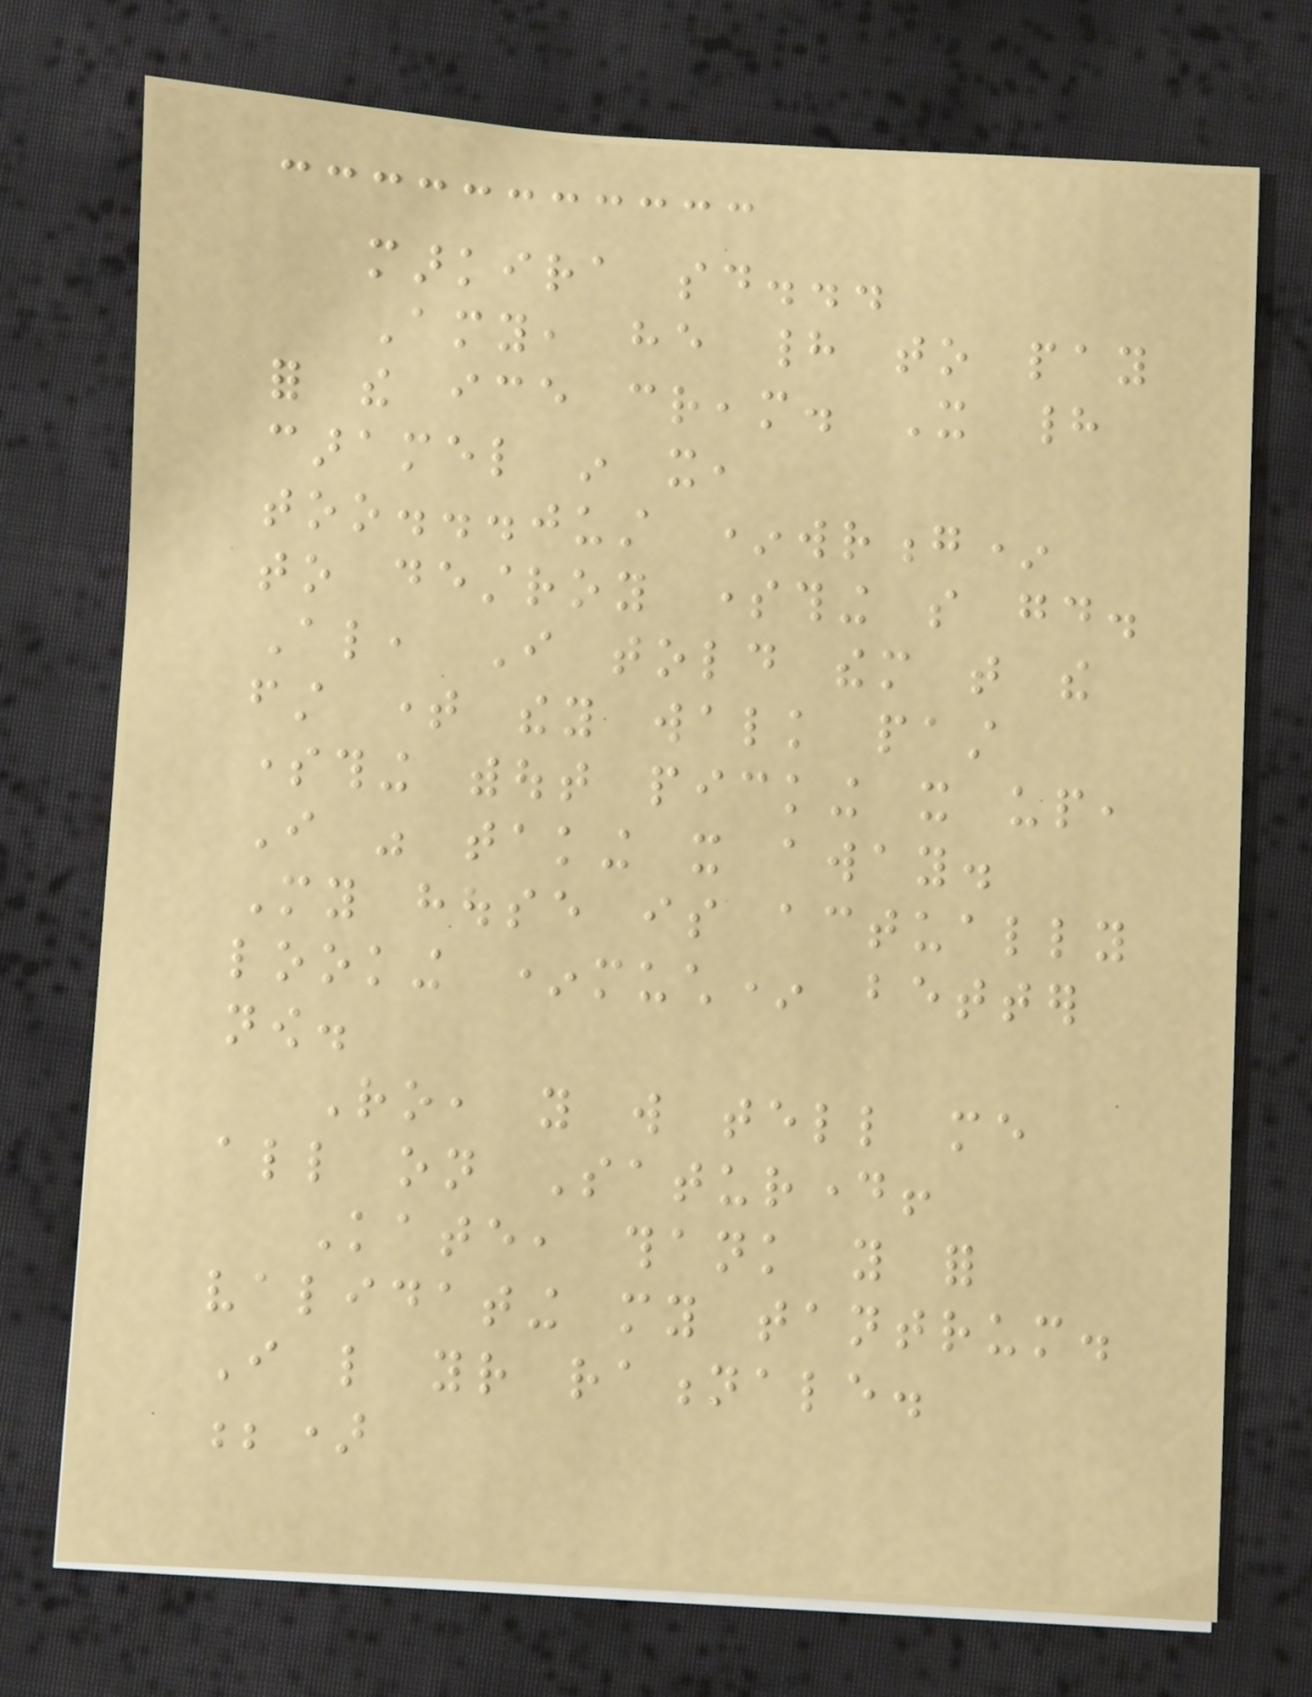markira said...
Amy, he had to pay
for the ice cream. It had
caramel in it,
too...just *wrong*
to destroy something so good.
Also, I told them that the
first time they walk past
something without picking it up,
I was taking it away.
My house is actually
looking *much* better
now.
Ro, you will tell me
all on Saturday!
Kate, thank you for
validating my tantrum.
I like your rationale.
;)
